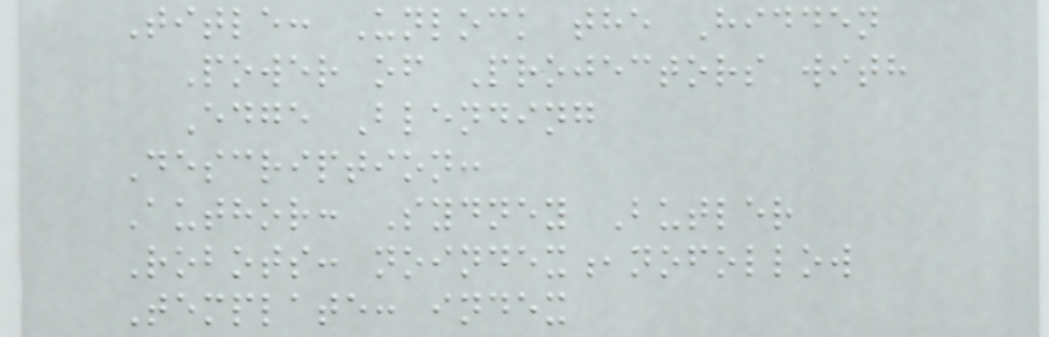Title: Unlock the Hidden
Power of Projectors with
Edge Blending
Description:
Author: Sydney Butler
Robots: noindex,nofollow
Template: index
